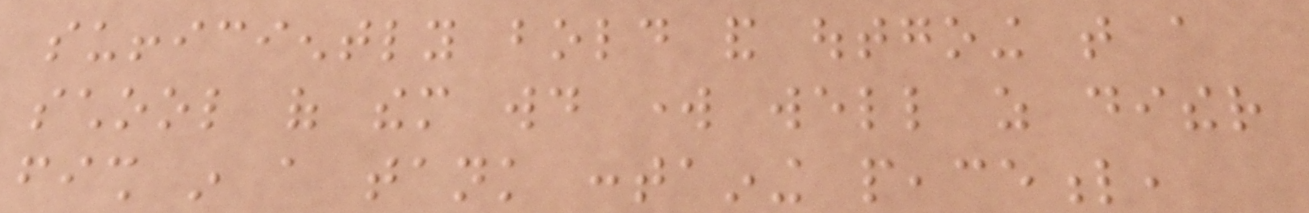sufficiently bold and outgoing that a
school of them would work well as dither
fish in a tank containing peaceful,
